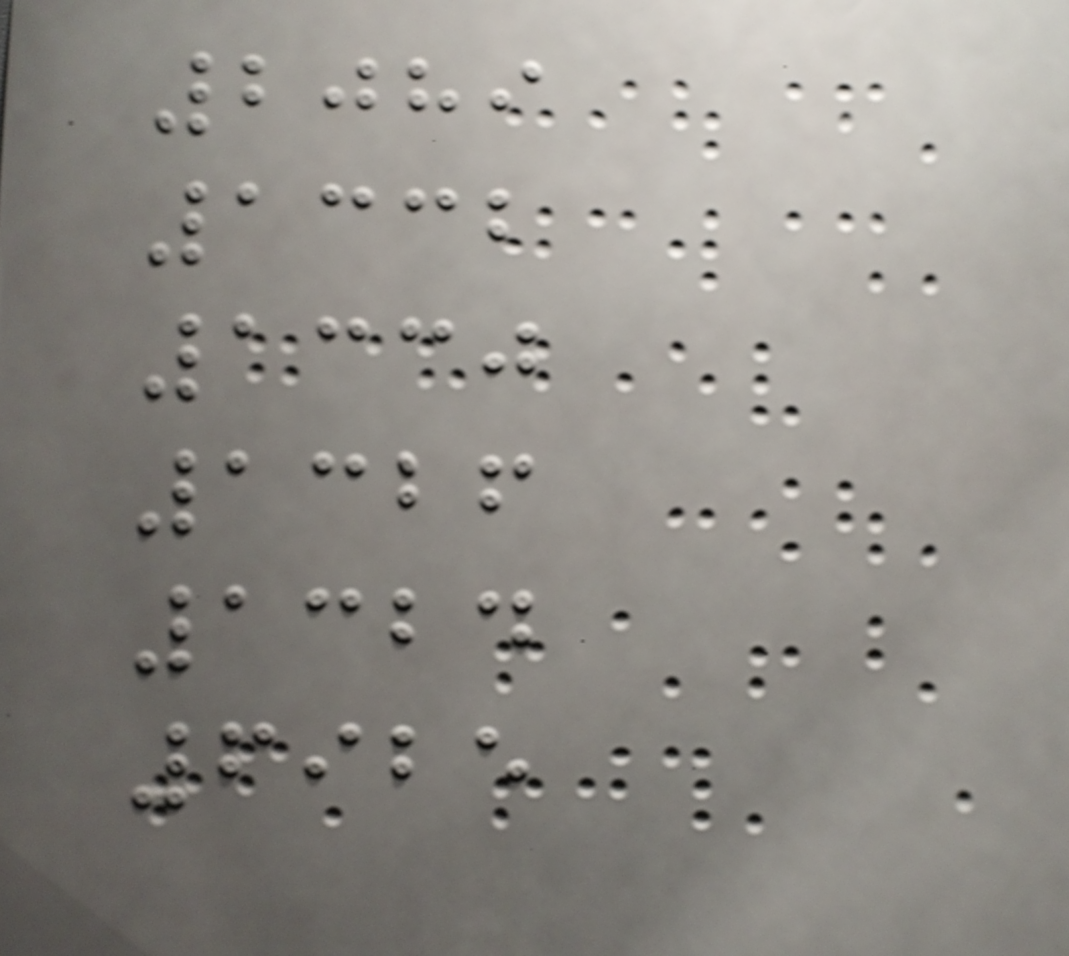2089
1332
1330
1326
1324
6925
